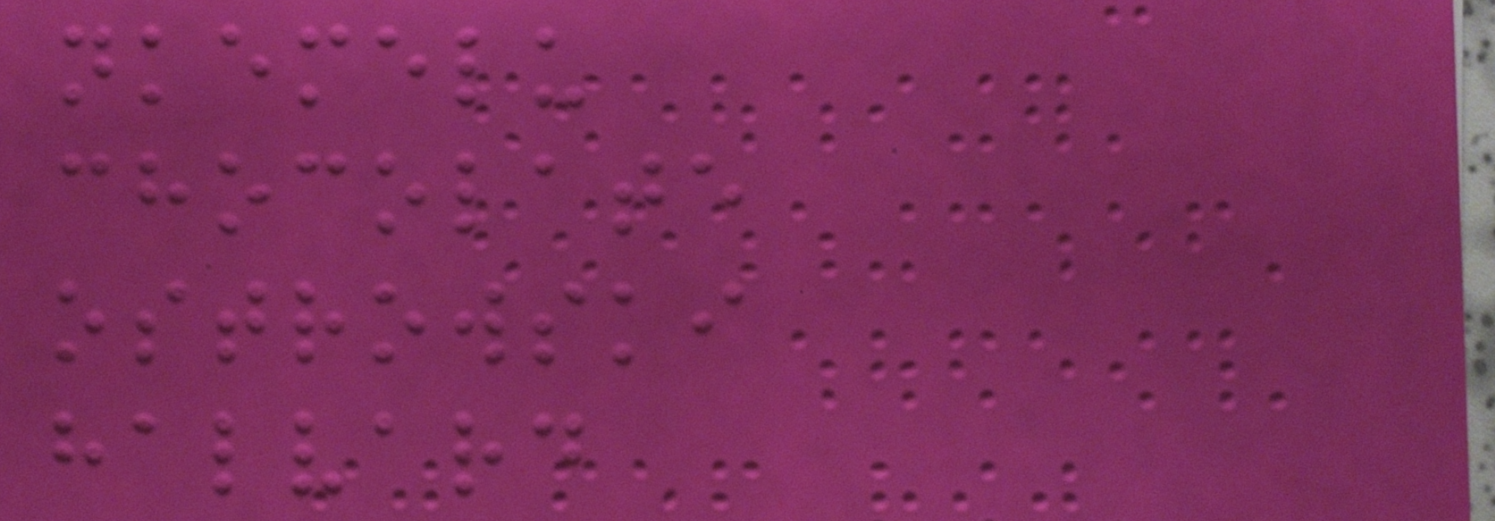nkemelu
chocolate
ostrowski
halvard
